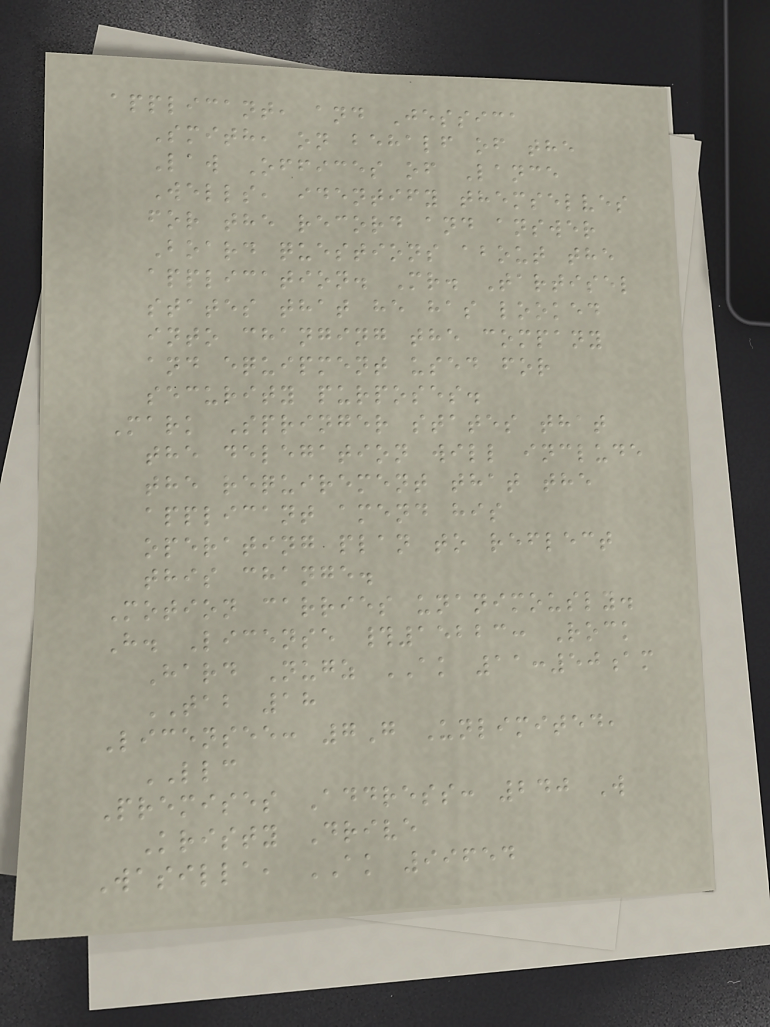applicant, and Jessica
Smith, on behalf of the
Law Offices of Lance
Wells, identify themselves
for the record and answer
Board questions about the
application. Mr. Tartisel
states that he has looked
into changing the company
and equipment used for
security purposes.
Mark Springer states that
the delegation will include
the requirement that the
applicant amend his
operating plan to reflect
this change.
Motion carries unanimously.
H. License #15223: Rock
Hard Nugz AK 11:50am
TAB 18
Licensee: 7G Unlimited,
LLC
Premises Address: 240 W
Kristy Drive
Wasilla, AK 99654
